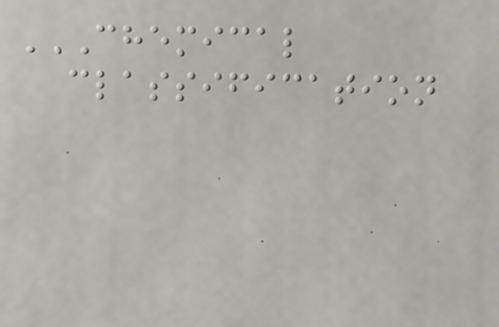CHEMICAL
CLASSIFICATION
